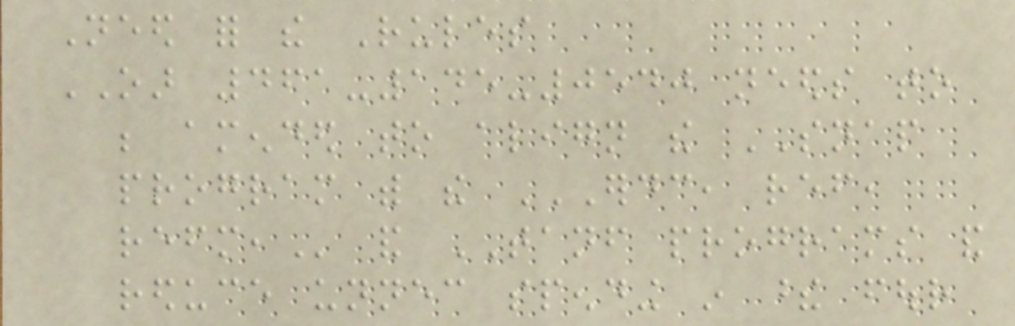Need for the Rules
OAR 461-145-0540 needs to
be amended to align the SNAP
program with the ERDC, REF,
REFM, and TANF programs and
reduce unnecessary spending in these four
